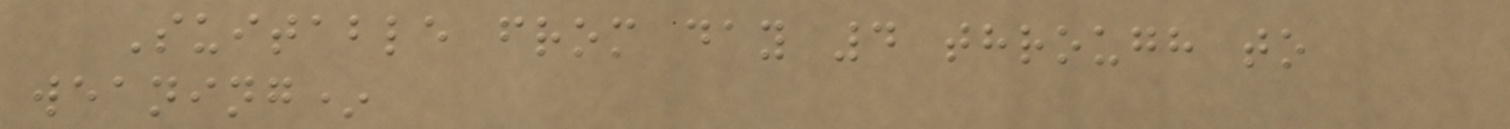Suitable from day 4 through to
weaning*
